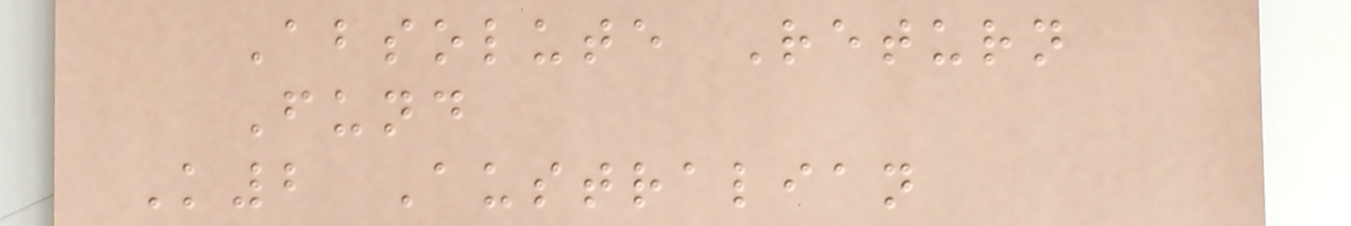Absolute Return
Fund
K2 Australian
